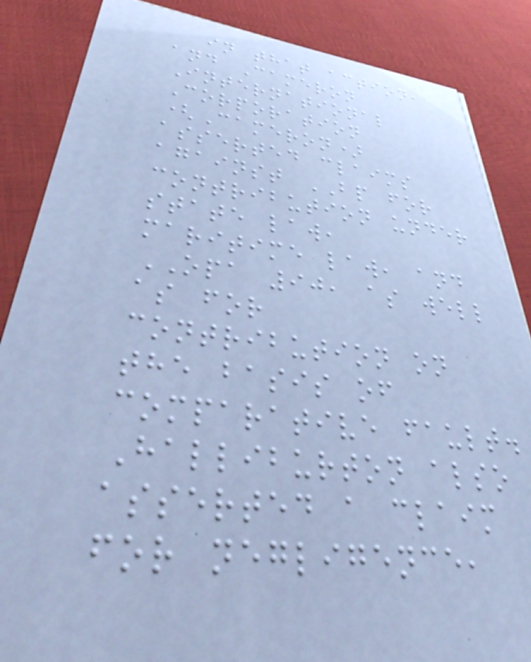in that action,
and Cameron
International
Corporation
(Cameron)
asserted claims
against BP for
contribution under
state law,
maritime law, and
OPA 90, as well
as for
contribution on
the basis of
comparative fault.
Halliburton also
asserted a claim
for negligence,
